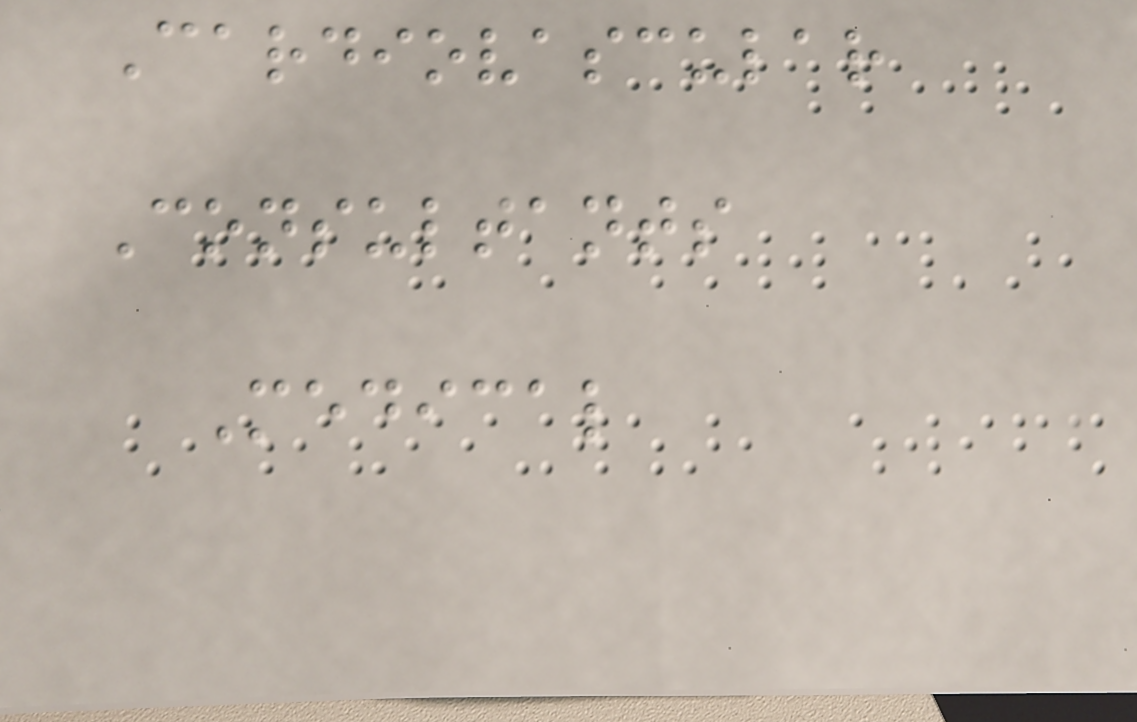Cardiovascular
Consultants
Medical
